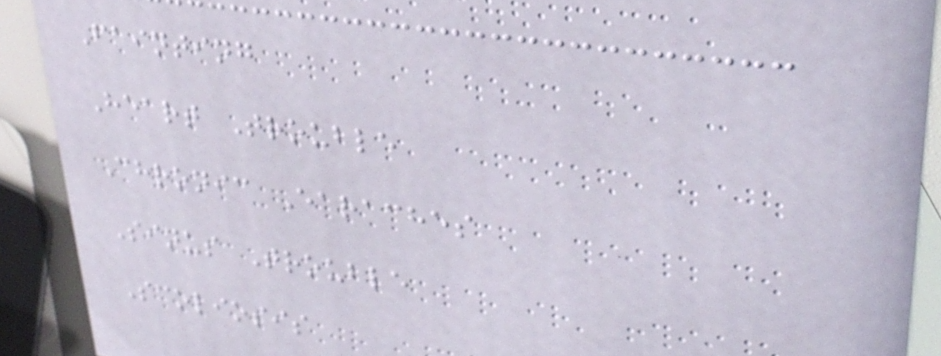Fainting
Heart Trouble
Chronic Earaches
Sinus Trouble
Scoliosis
